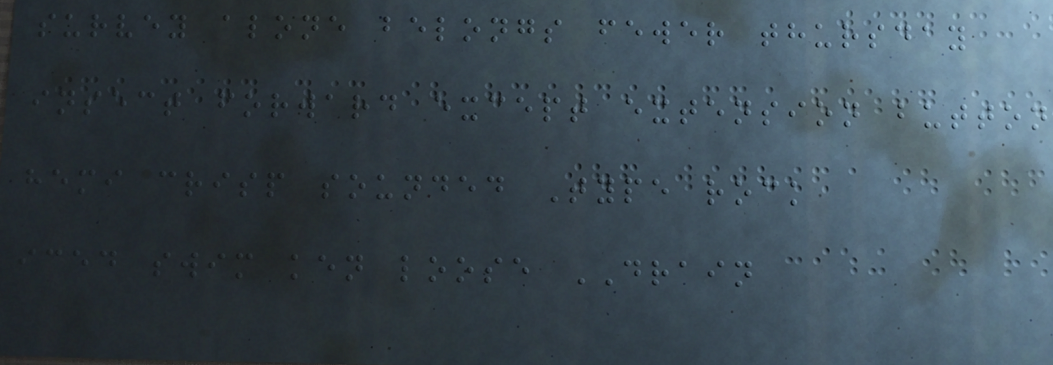survey alone belongs fewer thursday
insect forward except extension button
hemi crisp sounded Type rock
iced swim ken loose DRAIN
